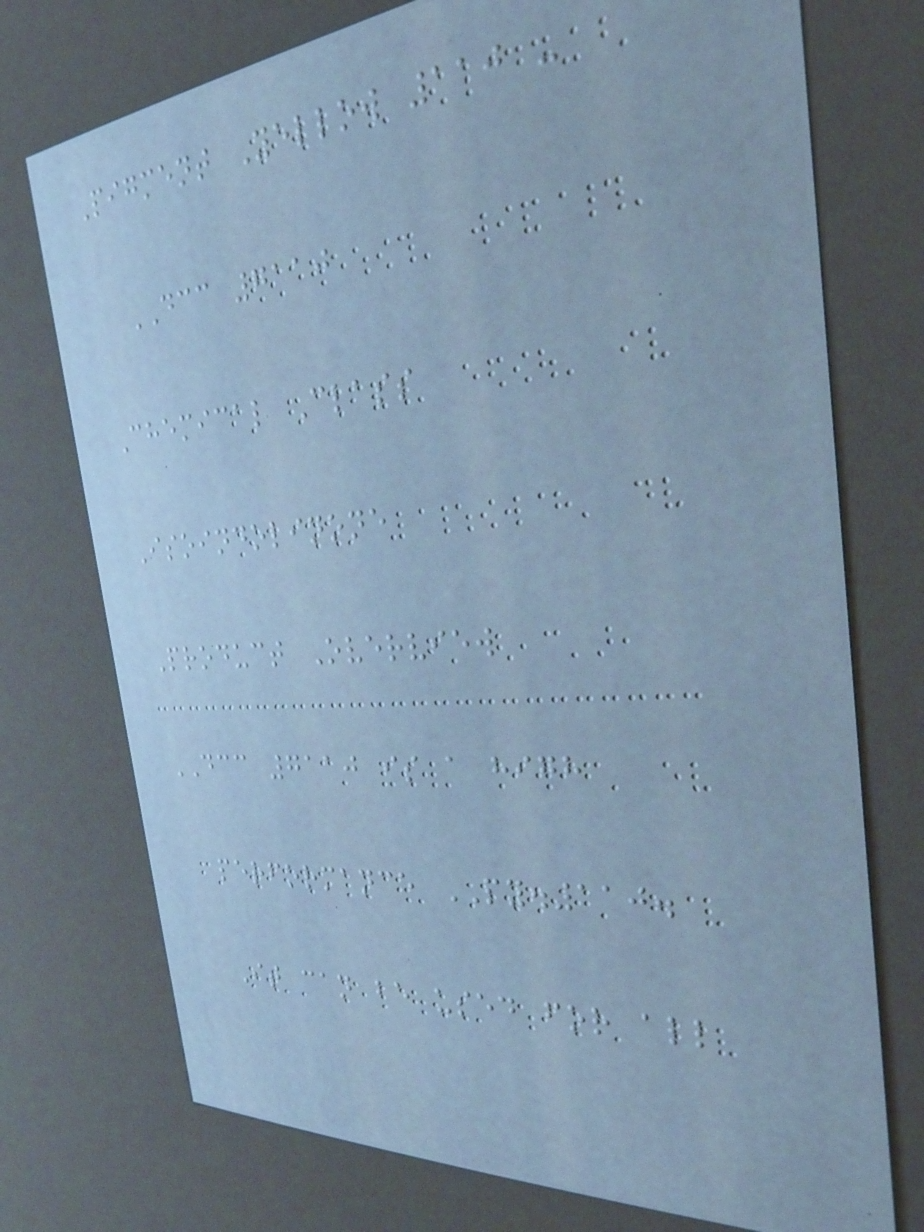Pigment Yellow 110 -
DCC 7110
Chemical Class
Isoindolinone
Product Overview
DCC 7110 is a high
performance PY.110.
It can be used for all
